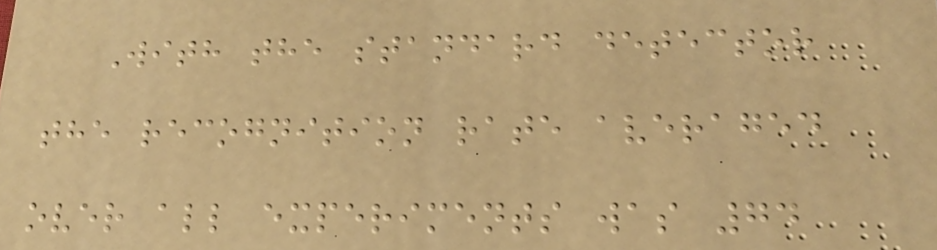With the standard detector
the recognition rate averaged
over all experiments was 74
